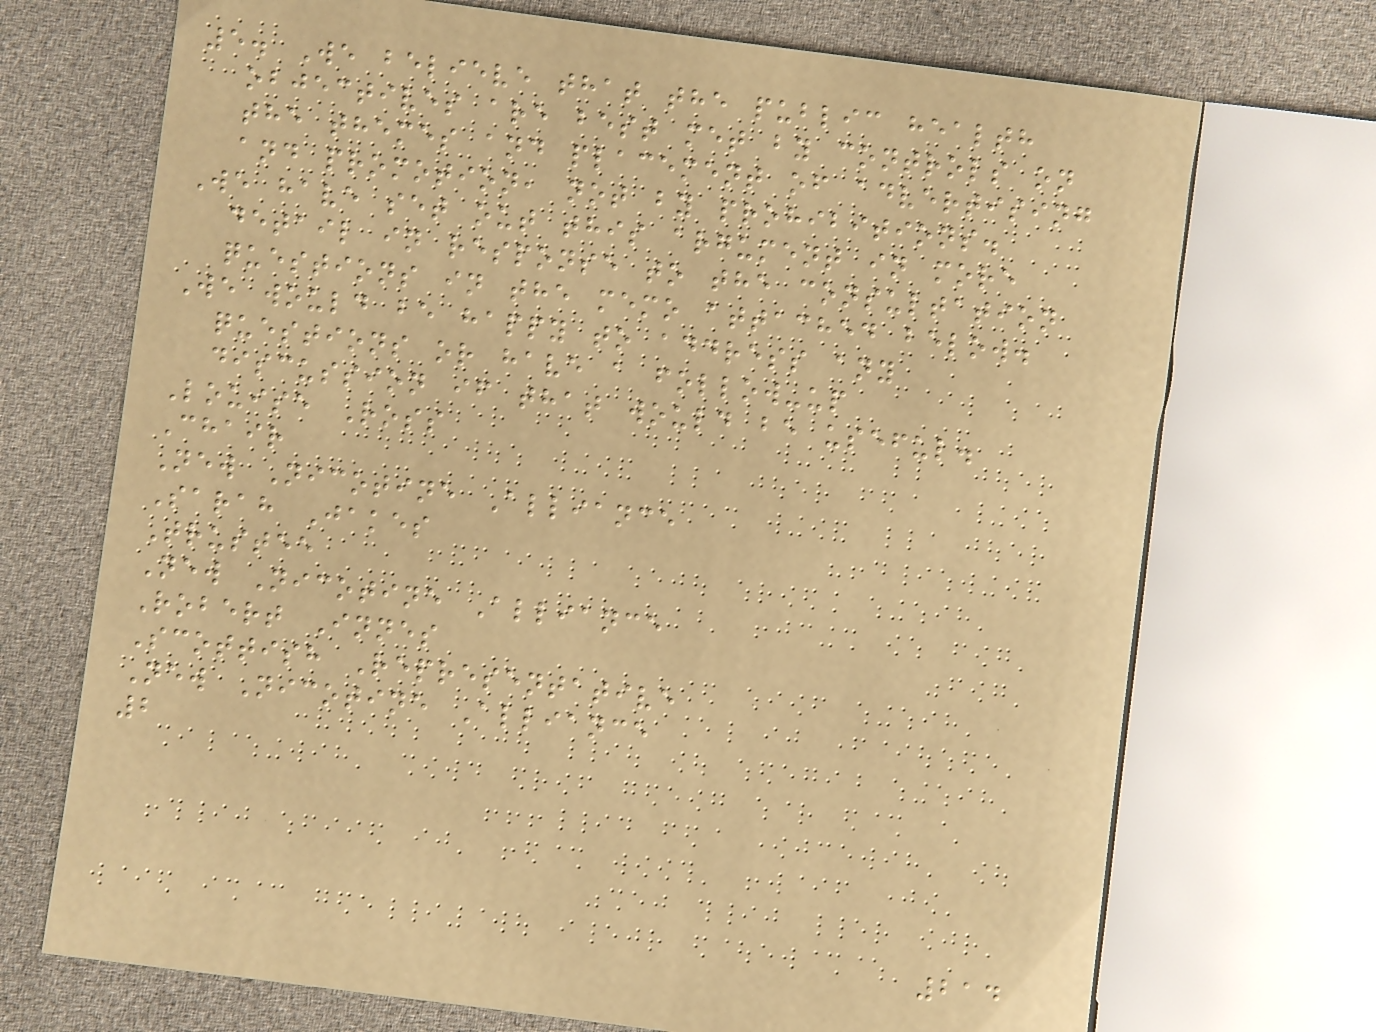5. We believe that the public health
objectives are best met by controls on
the themes and placement of advertising
and promotion, not by prohibitions.
We have set out this argument in more
detail in response to the consultation
questions in the memo attached below.
We would be happy to address any
questions or have a follow-up
discussion if that would be useful.
Louise Ross
Chair
New Nicotine Alliance
Sarah Jakes
Trustee
New Nicotine Alliance
Robert Innes
Scottish Representative
New Nicotine Alliance
2
214
